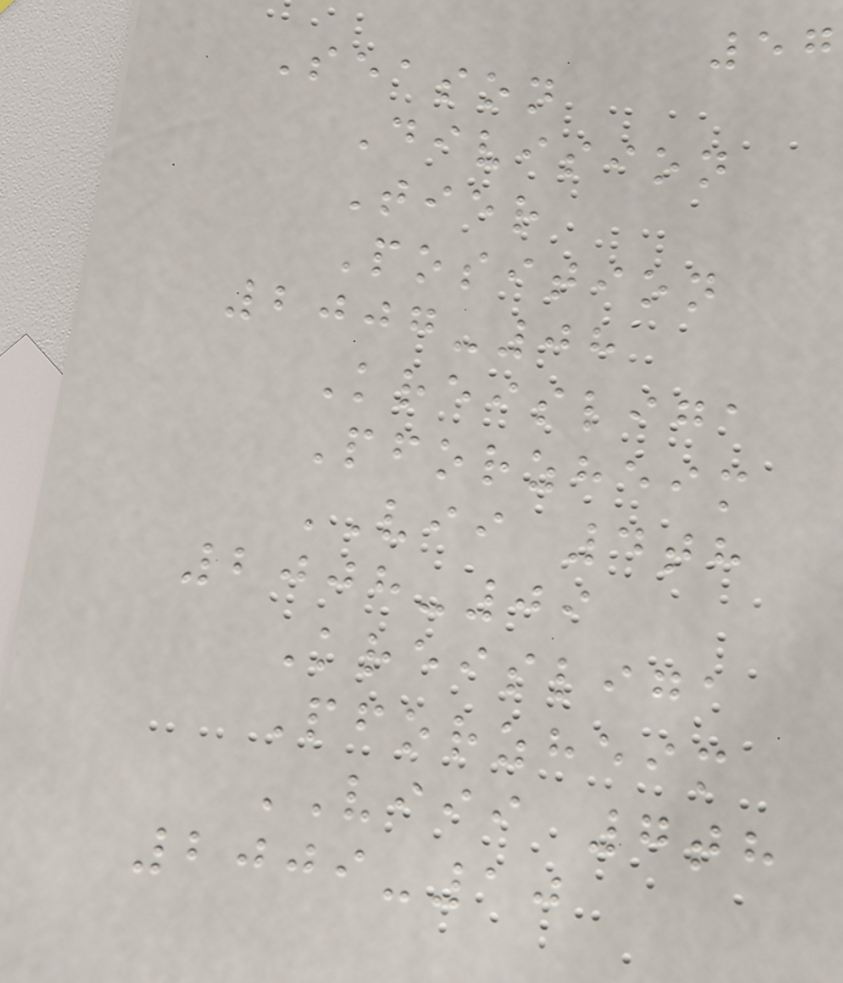57
Season
Division
Tier
Position
2007-08
Kreisliga
Pforzheim
VII 4th
2008-09
Kreisliga
Pforzheim
VIII 7th
2009-10
